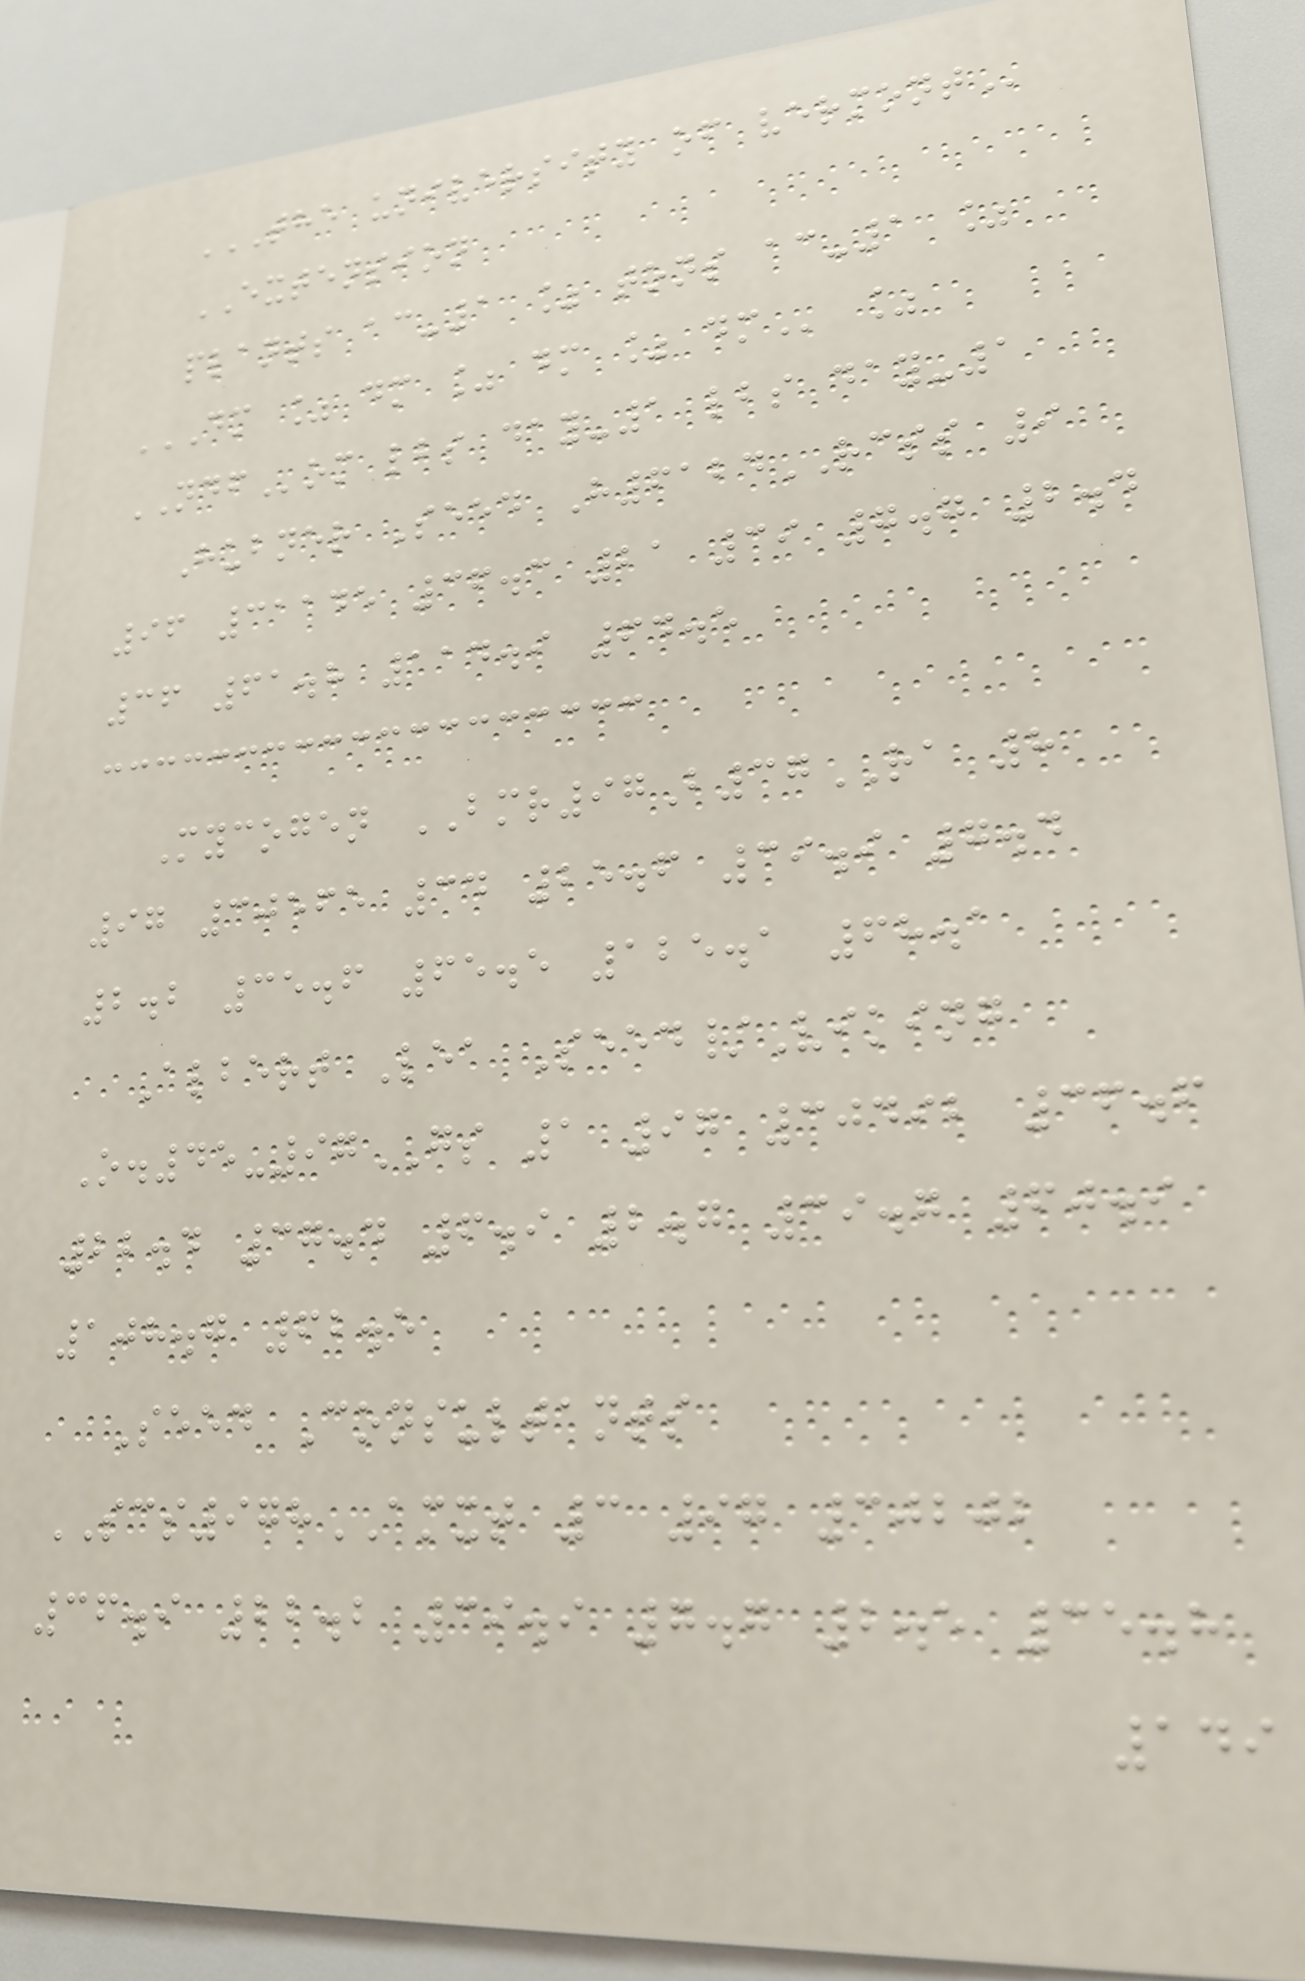THE UNIVERSITY OF VERMONT
EXTENSION
plants ac-1 % tons ac-1 %
DM % DM % DM % DM %
NDFom lbs day-1 lbs day-1
Hubner Seed H6124RCSS 9
96 31145 36.3 21 39 7.7 2.4
36 61.8 114.9 64.5
Mycogen BMR97B37RA 8
97 30565 34 25.6 39.9 7.4
2.2 35.6 65.5 125.1 68.1
Albert Lea Seed/Viking
O.45-97GS 1 97 30492 36.6
22.4 37.4 6.9 2.7 39.7 60.9
108.7 62.5
Seed Consultants
SCS978AMXT 3 97 30202
36.9 22.2 39.9 7.7 2.5 35.8
149
